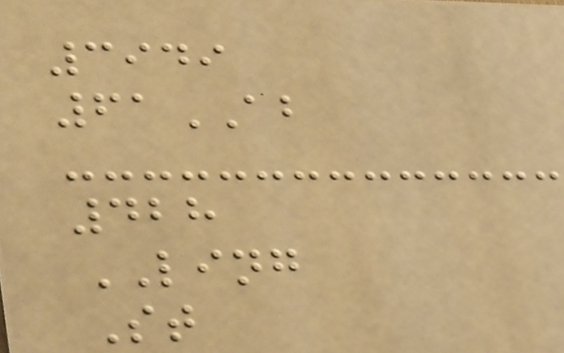3949
61AB
428
LING
St
